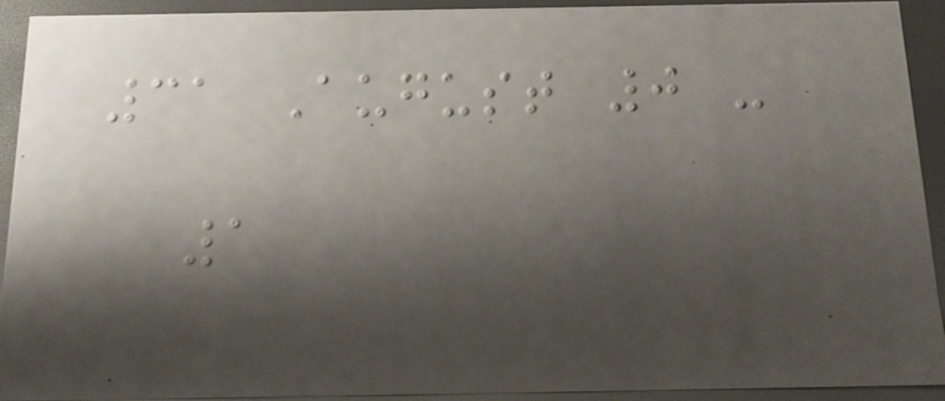31 August 0 -
1
